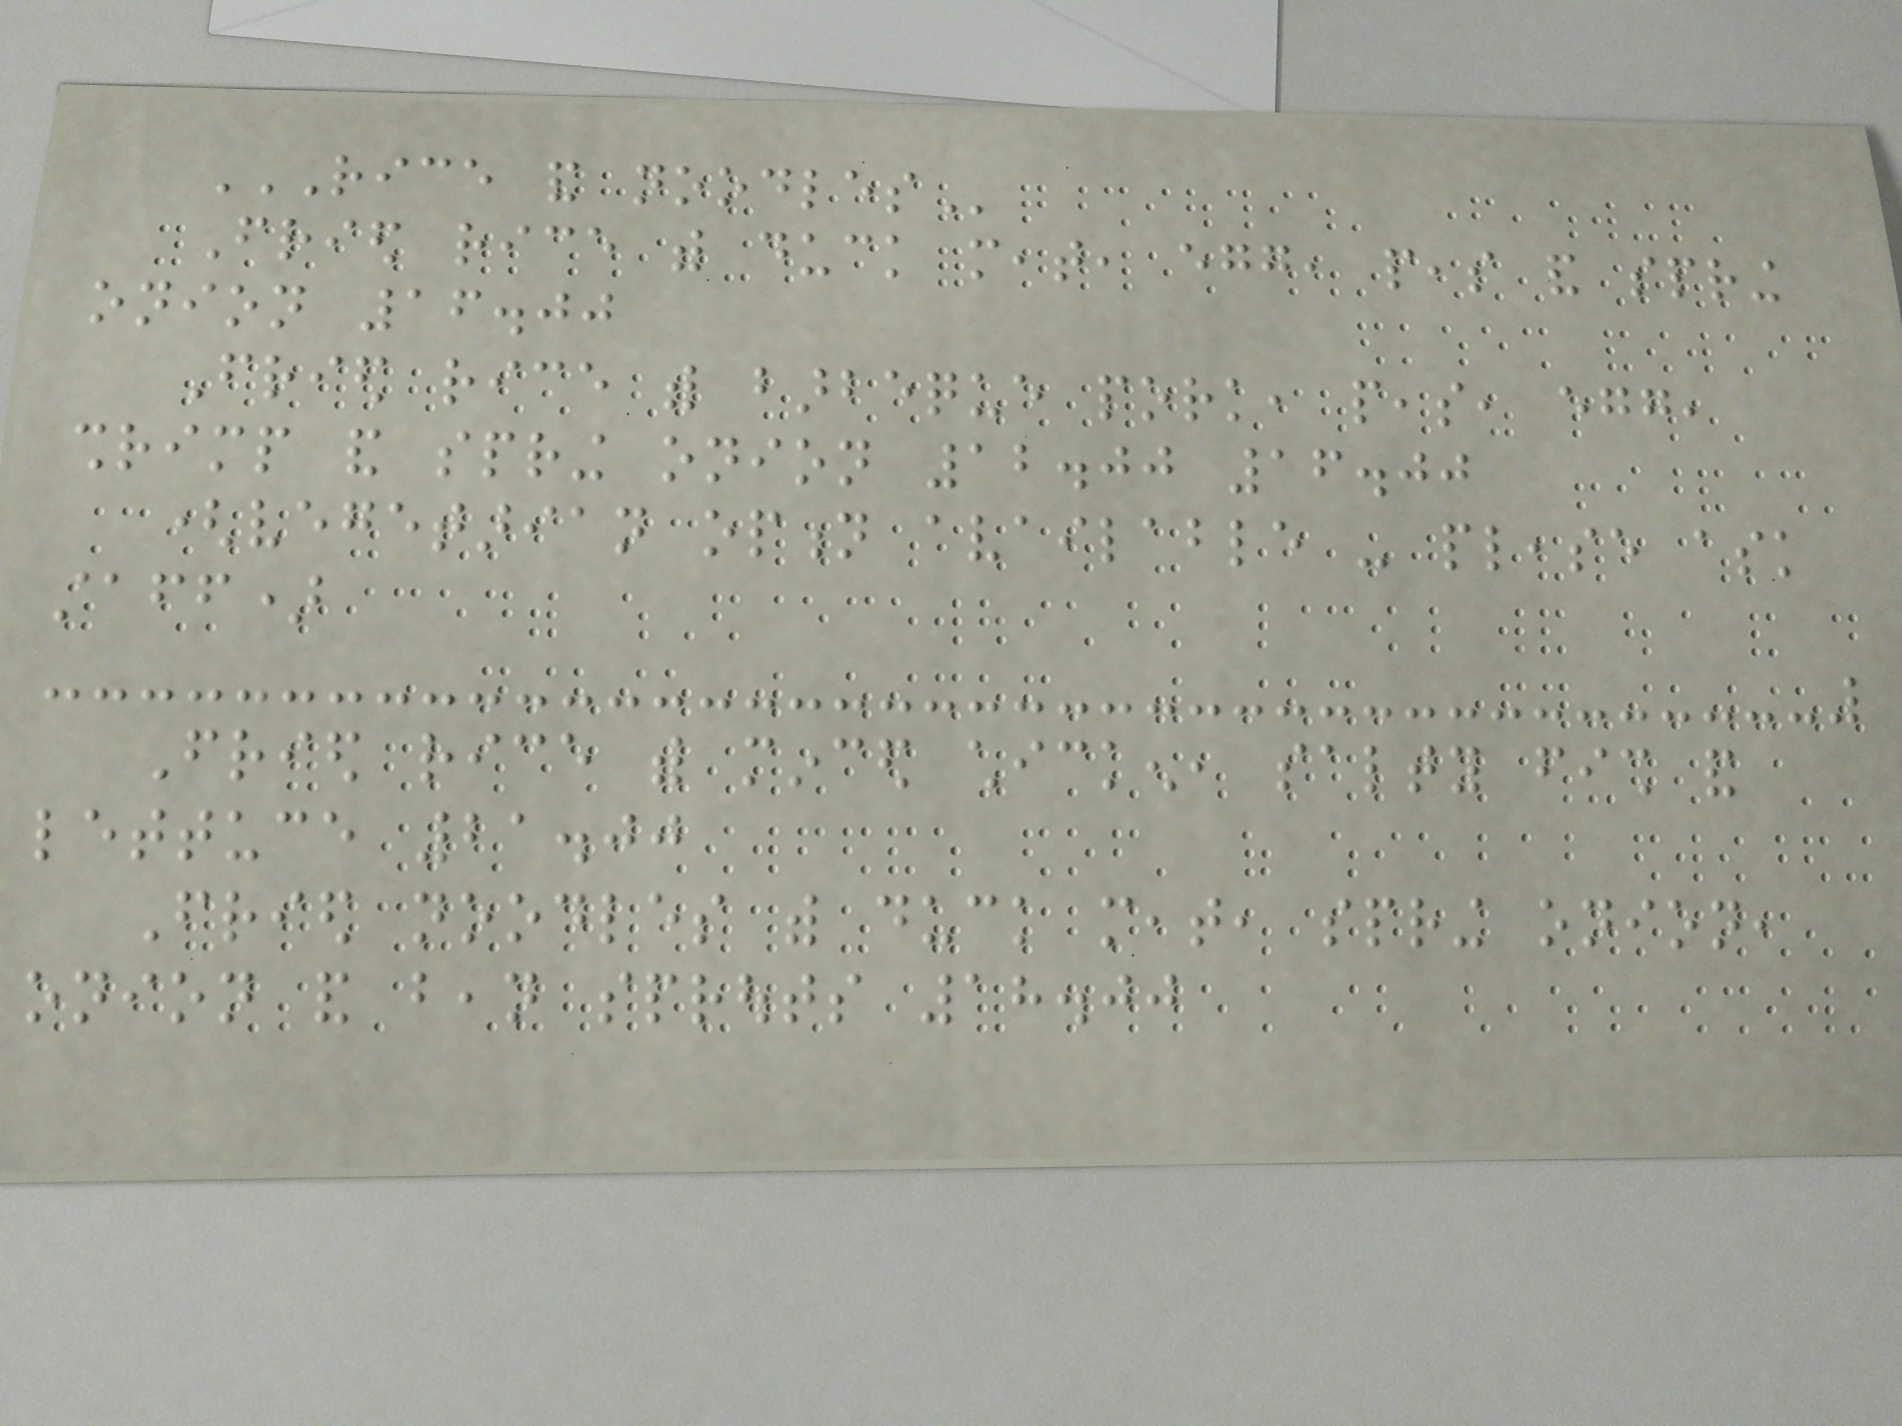RICE AND NOODLES
Fried rice with duck meat, egg, peas and spring
onion 16.00
Fried rice with barbeque pork, peas, egg,
shrimp and spring onion 12.00 16.00
(vegetarian option available - please ask
staff)
Fried rice with minced chicken, salty fish and
lettuce 21.00
Fried noodles with duck meat, spring onion,
onion and bean sprouts 18.00
